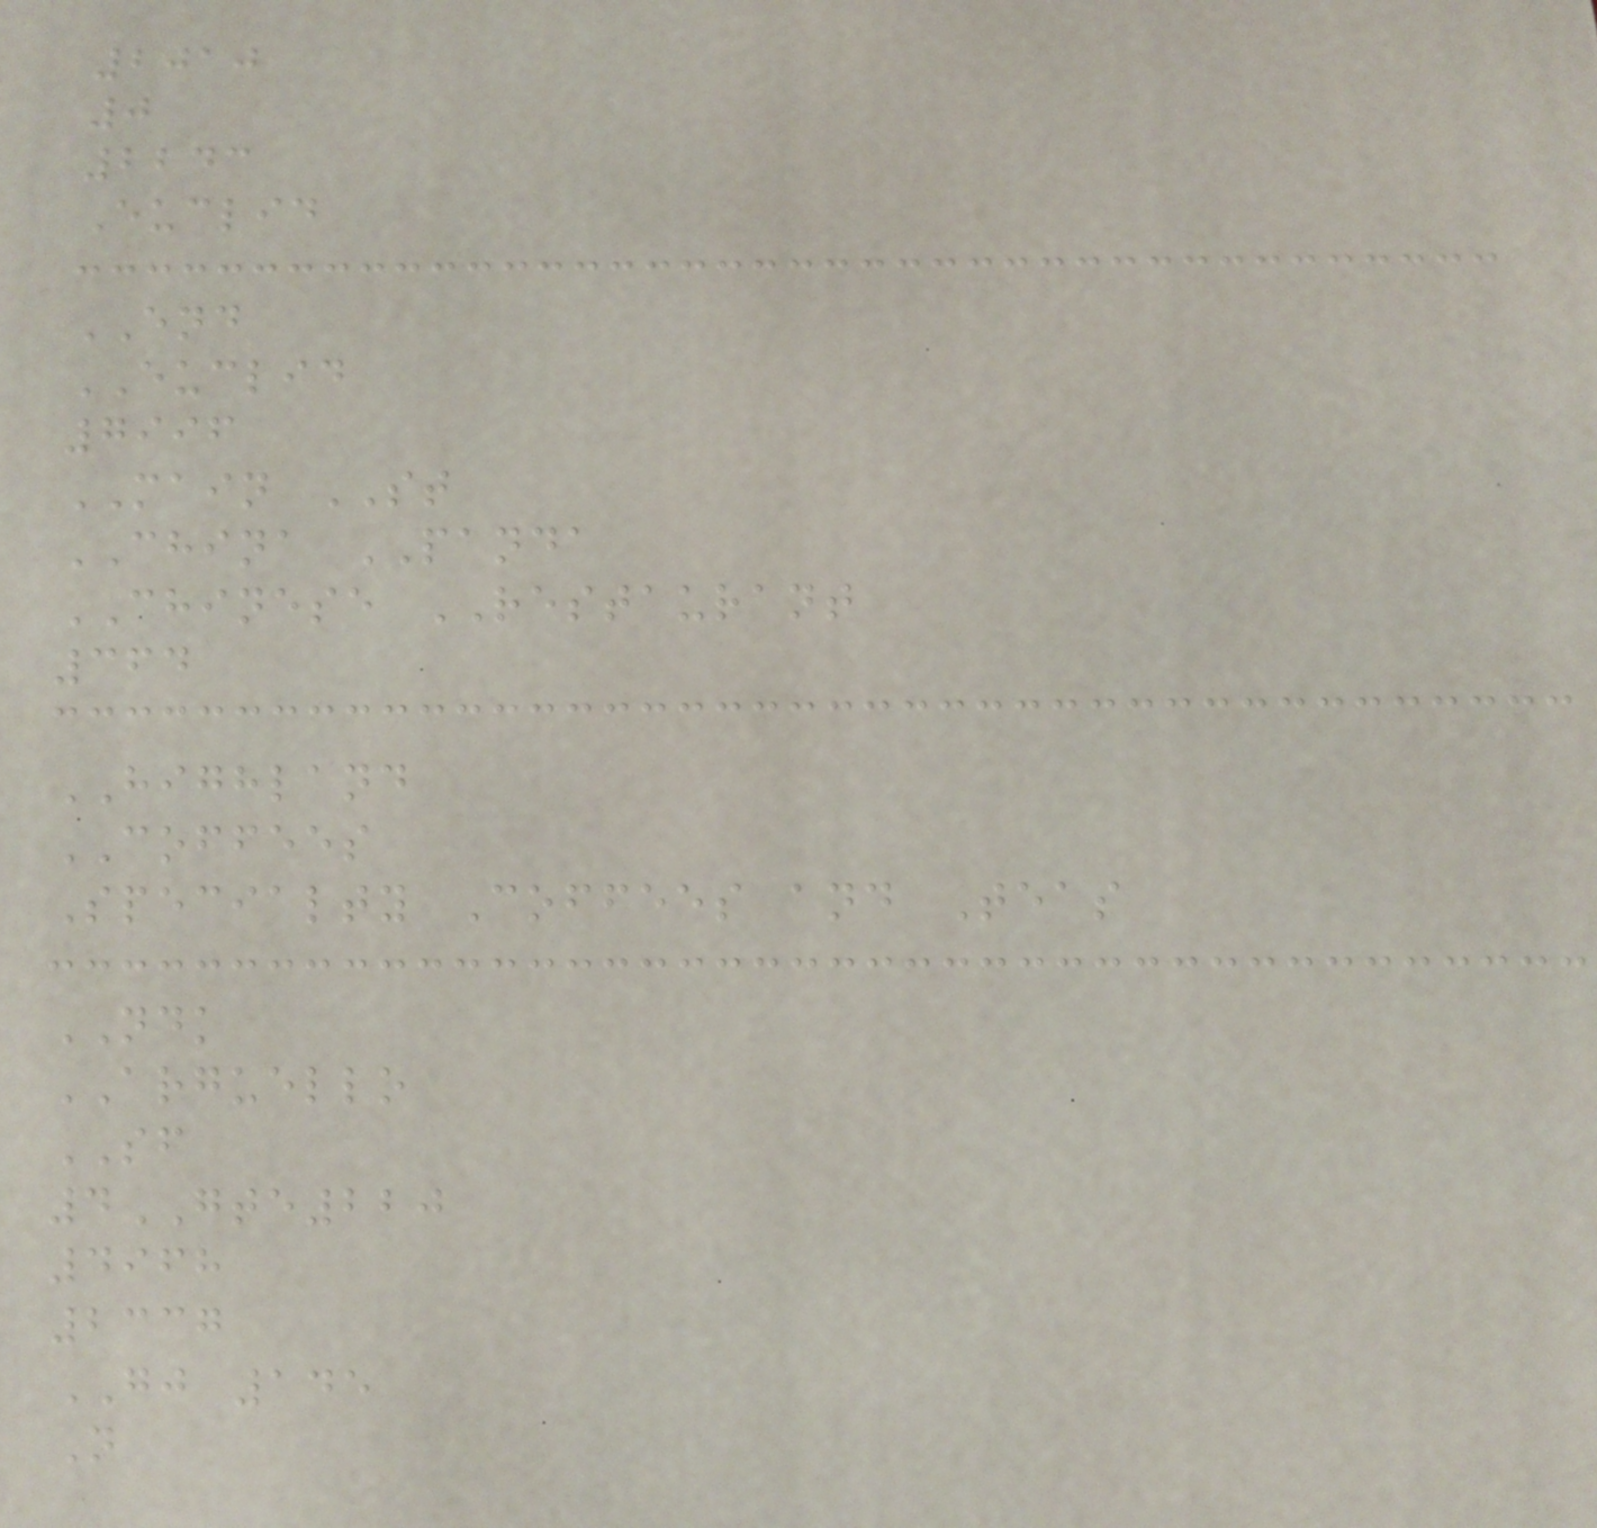2010
0
2243
Euclid
END
EUCLID
7996
MAIN ST
CHINA PANDA
CHINESE RESTAURANT
364
HIGHLAND
COFFEES
Specialty Coffees and Teas
NDK
ARGUELLO
SF
4GTE220
4968
2337
GJ 145
N
